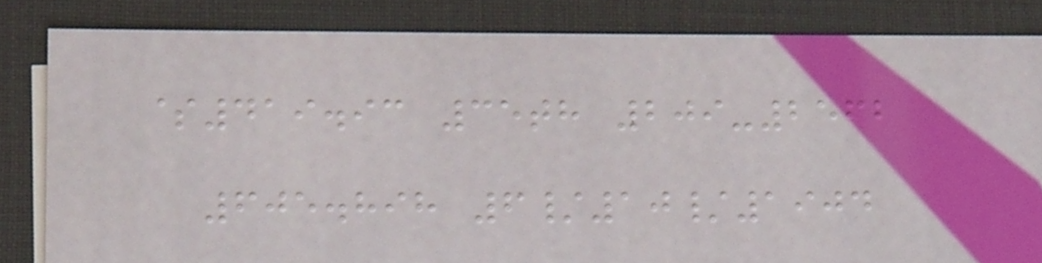$419.93 35th 209-2562
605.898 6/10/1904
